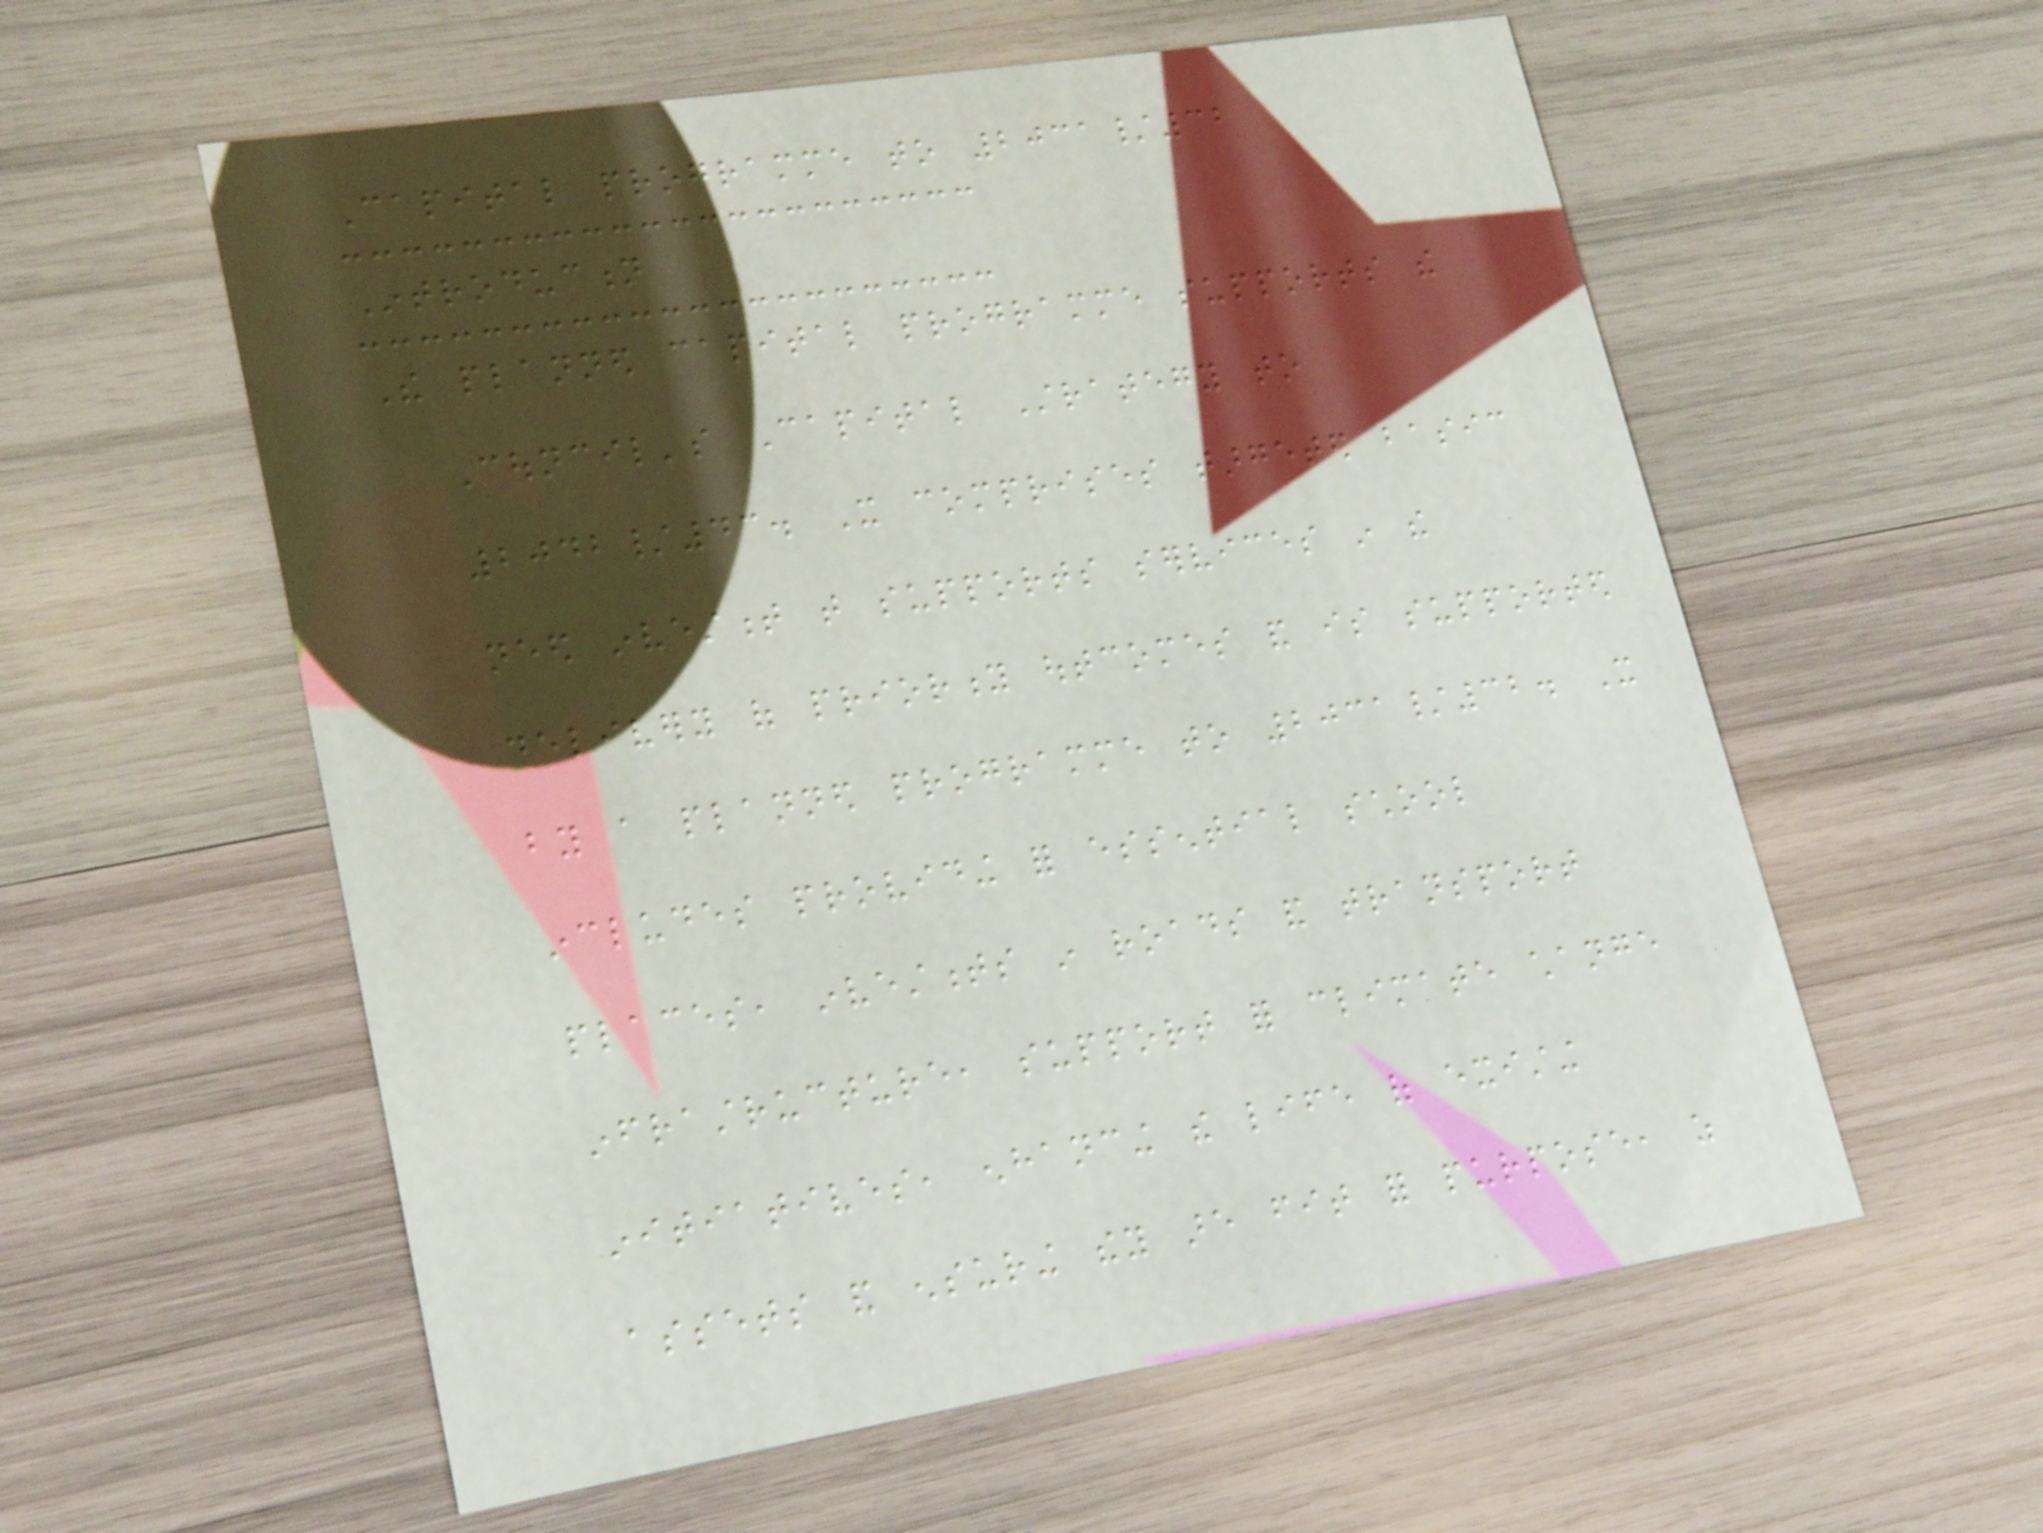Capital programme to 2031/32
Introduction
The planned capital programme supports the
Council's Capital Strategy to
2042/43. It comprises targeted basic
need investment that supports services in the
delivery of priority outcomes and is supported
by a planned programme to 2031/32. It
includes providing for essential school
places, investments in roads and transport
infrastructure, support for climate change
initiatives, enhancing the life of existing
assets and ensuring they are fit for purpose, as
